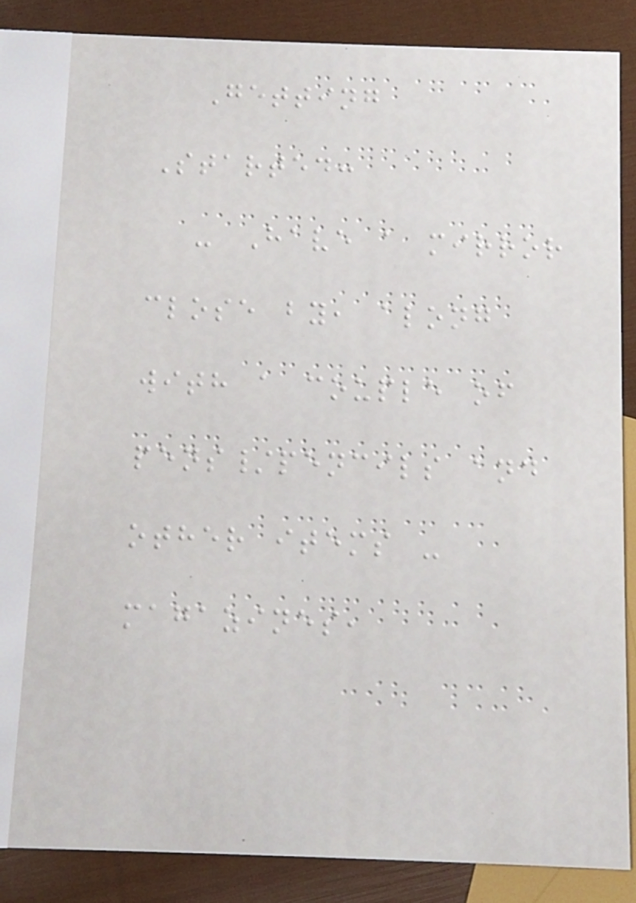Getting
Started:
- Have a mirror
close by, along
with a couple of
pens/pencils and
other items -
magazines,
